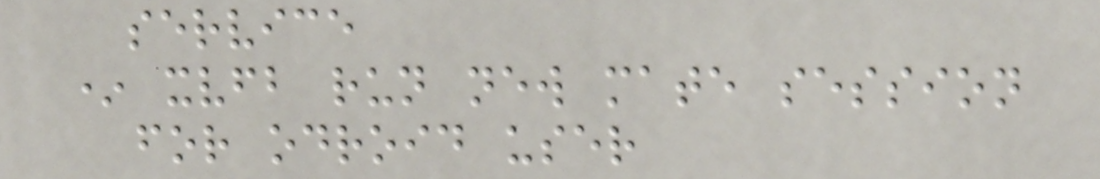service
* xvfb run new mate session
for odroid user
